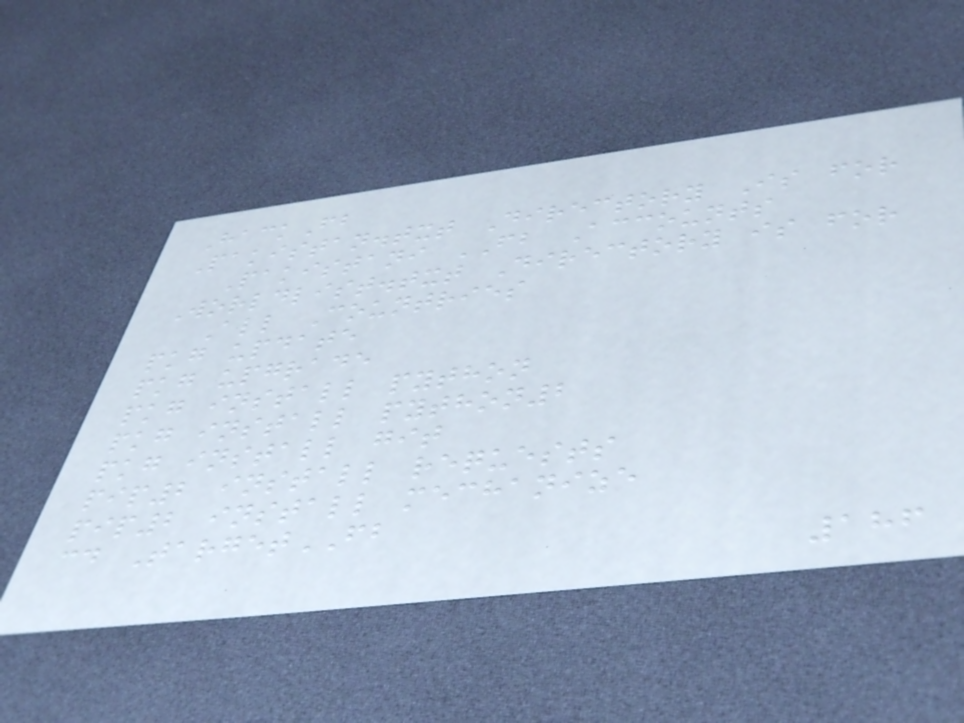HackFb
Pakistan.txt Directory Is for
Pakistani FB Accounts
Worldlist.txt Directory is for
All Countries
pkg update
pkg upgrade
pkg install python
pkg install python2
pkg install git
pip2 install requests
pip2 install mechanize
cd TargetFB
186
